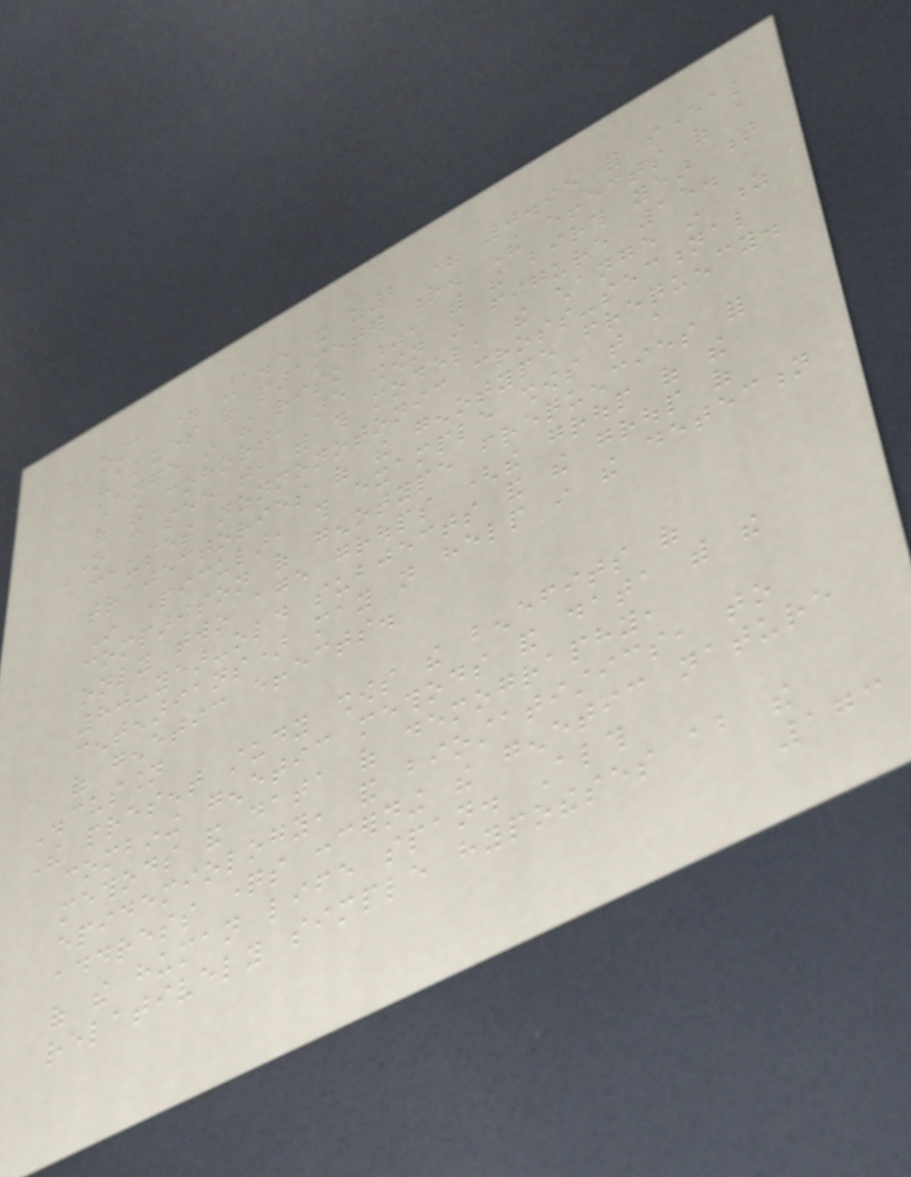with z1 = 1.5 and z2 = 0.95 for several
values of parameter r. The effects of a
change in the risk z, with the birth year t
of the cohort, are shown in figure 15.
One can see that, with this model, the change in z
causes nonmonotonic cross-sectional
trajectories of the genotype frequency.
In particular, this example shows that a
comparison of genotype frequencies for
only two age groups (the group of the
80-year-old subjects and the group of
centenarians) may not help in the detection
of genetic effects.
Discussion
The present study shows the benefits of
combining genetic methods and data with the
methods and data of demography,
epidemiology, and biostatistics, to
address questions concerning the genetic nature
of the human life span. Although
relatively simple hypotheses about the
173
